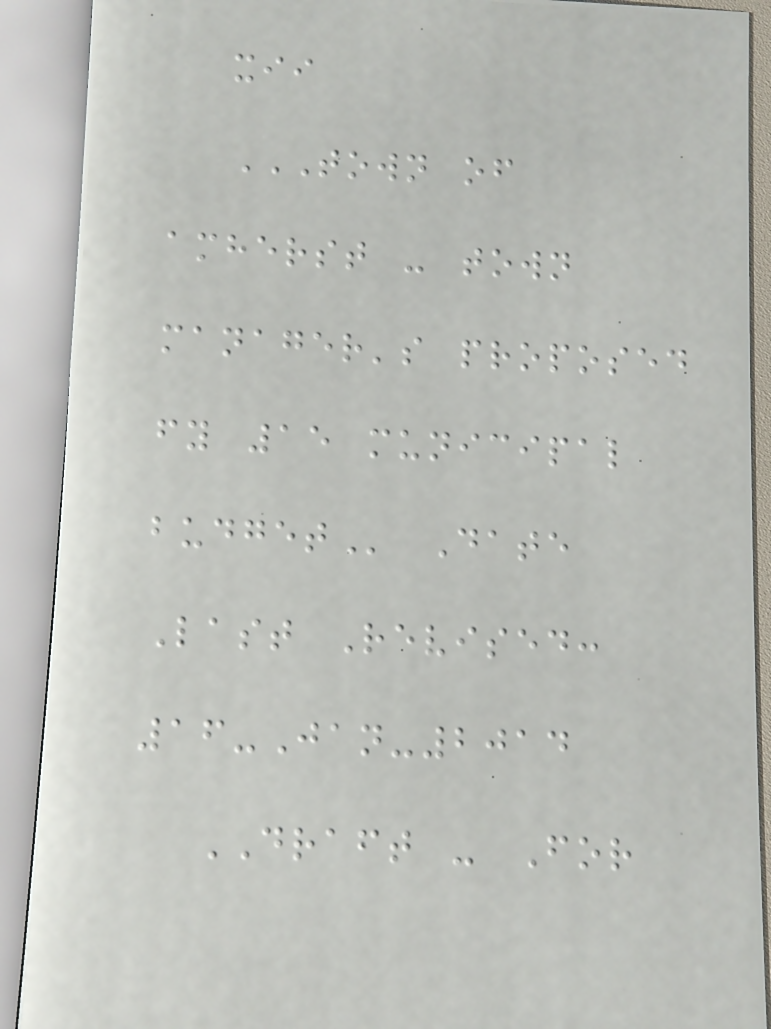xii
TOWN OF
AMHERST - TOWN
MANAGER'S PROPOSED
FY 15 MUNICIPAL
BUDGET Date
Last Revised:
16-Jan-2014
DRAFT - For
